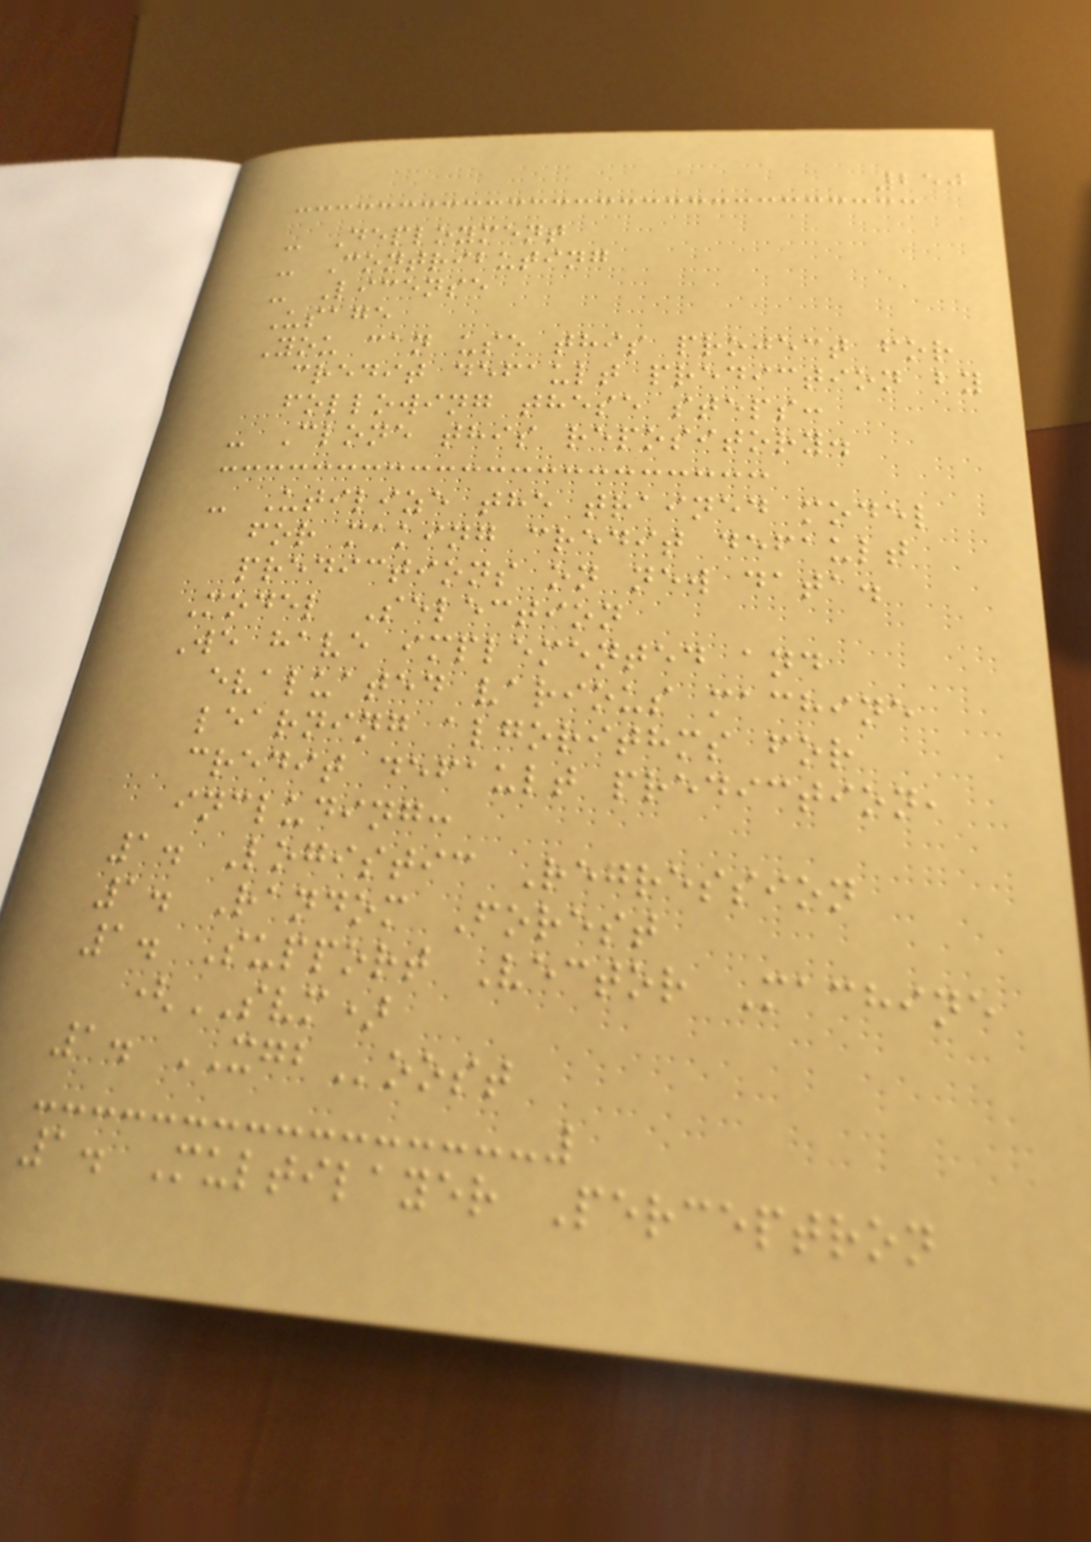250
- Deployment
- Contributing
- License
Usage
You can use this project for
credit default prediction by
following these steps:
- Clone this repository.
- Utilize the trained model
for making credit default
predictions on new data.
Model Selection
We have implemented and
evaluated various machine
learning algorithms for
credit default prediction,
including:
1. Logistic Regression
1. Random Forest
1. Support Vector Machine
(SVM)
1. XGBoost
1. Multilayer Perceptron
